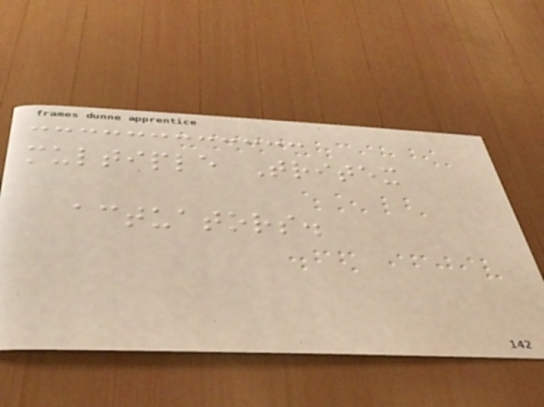multiple Tritex
actuators.
